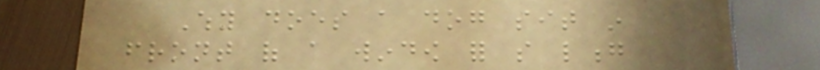Why does a dog sit in
front of a window for so long
